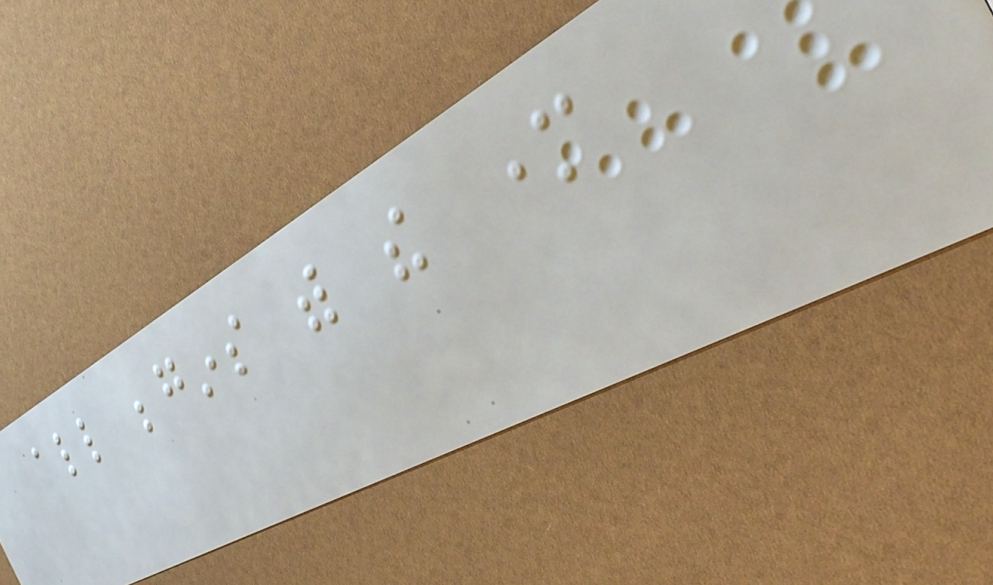all begins with the mother
